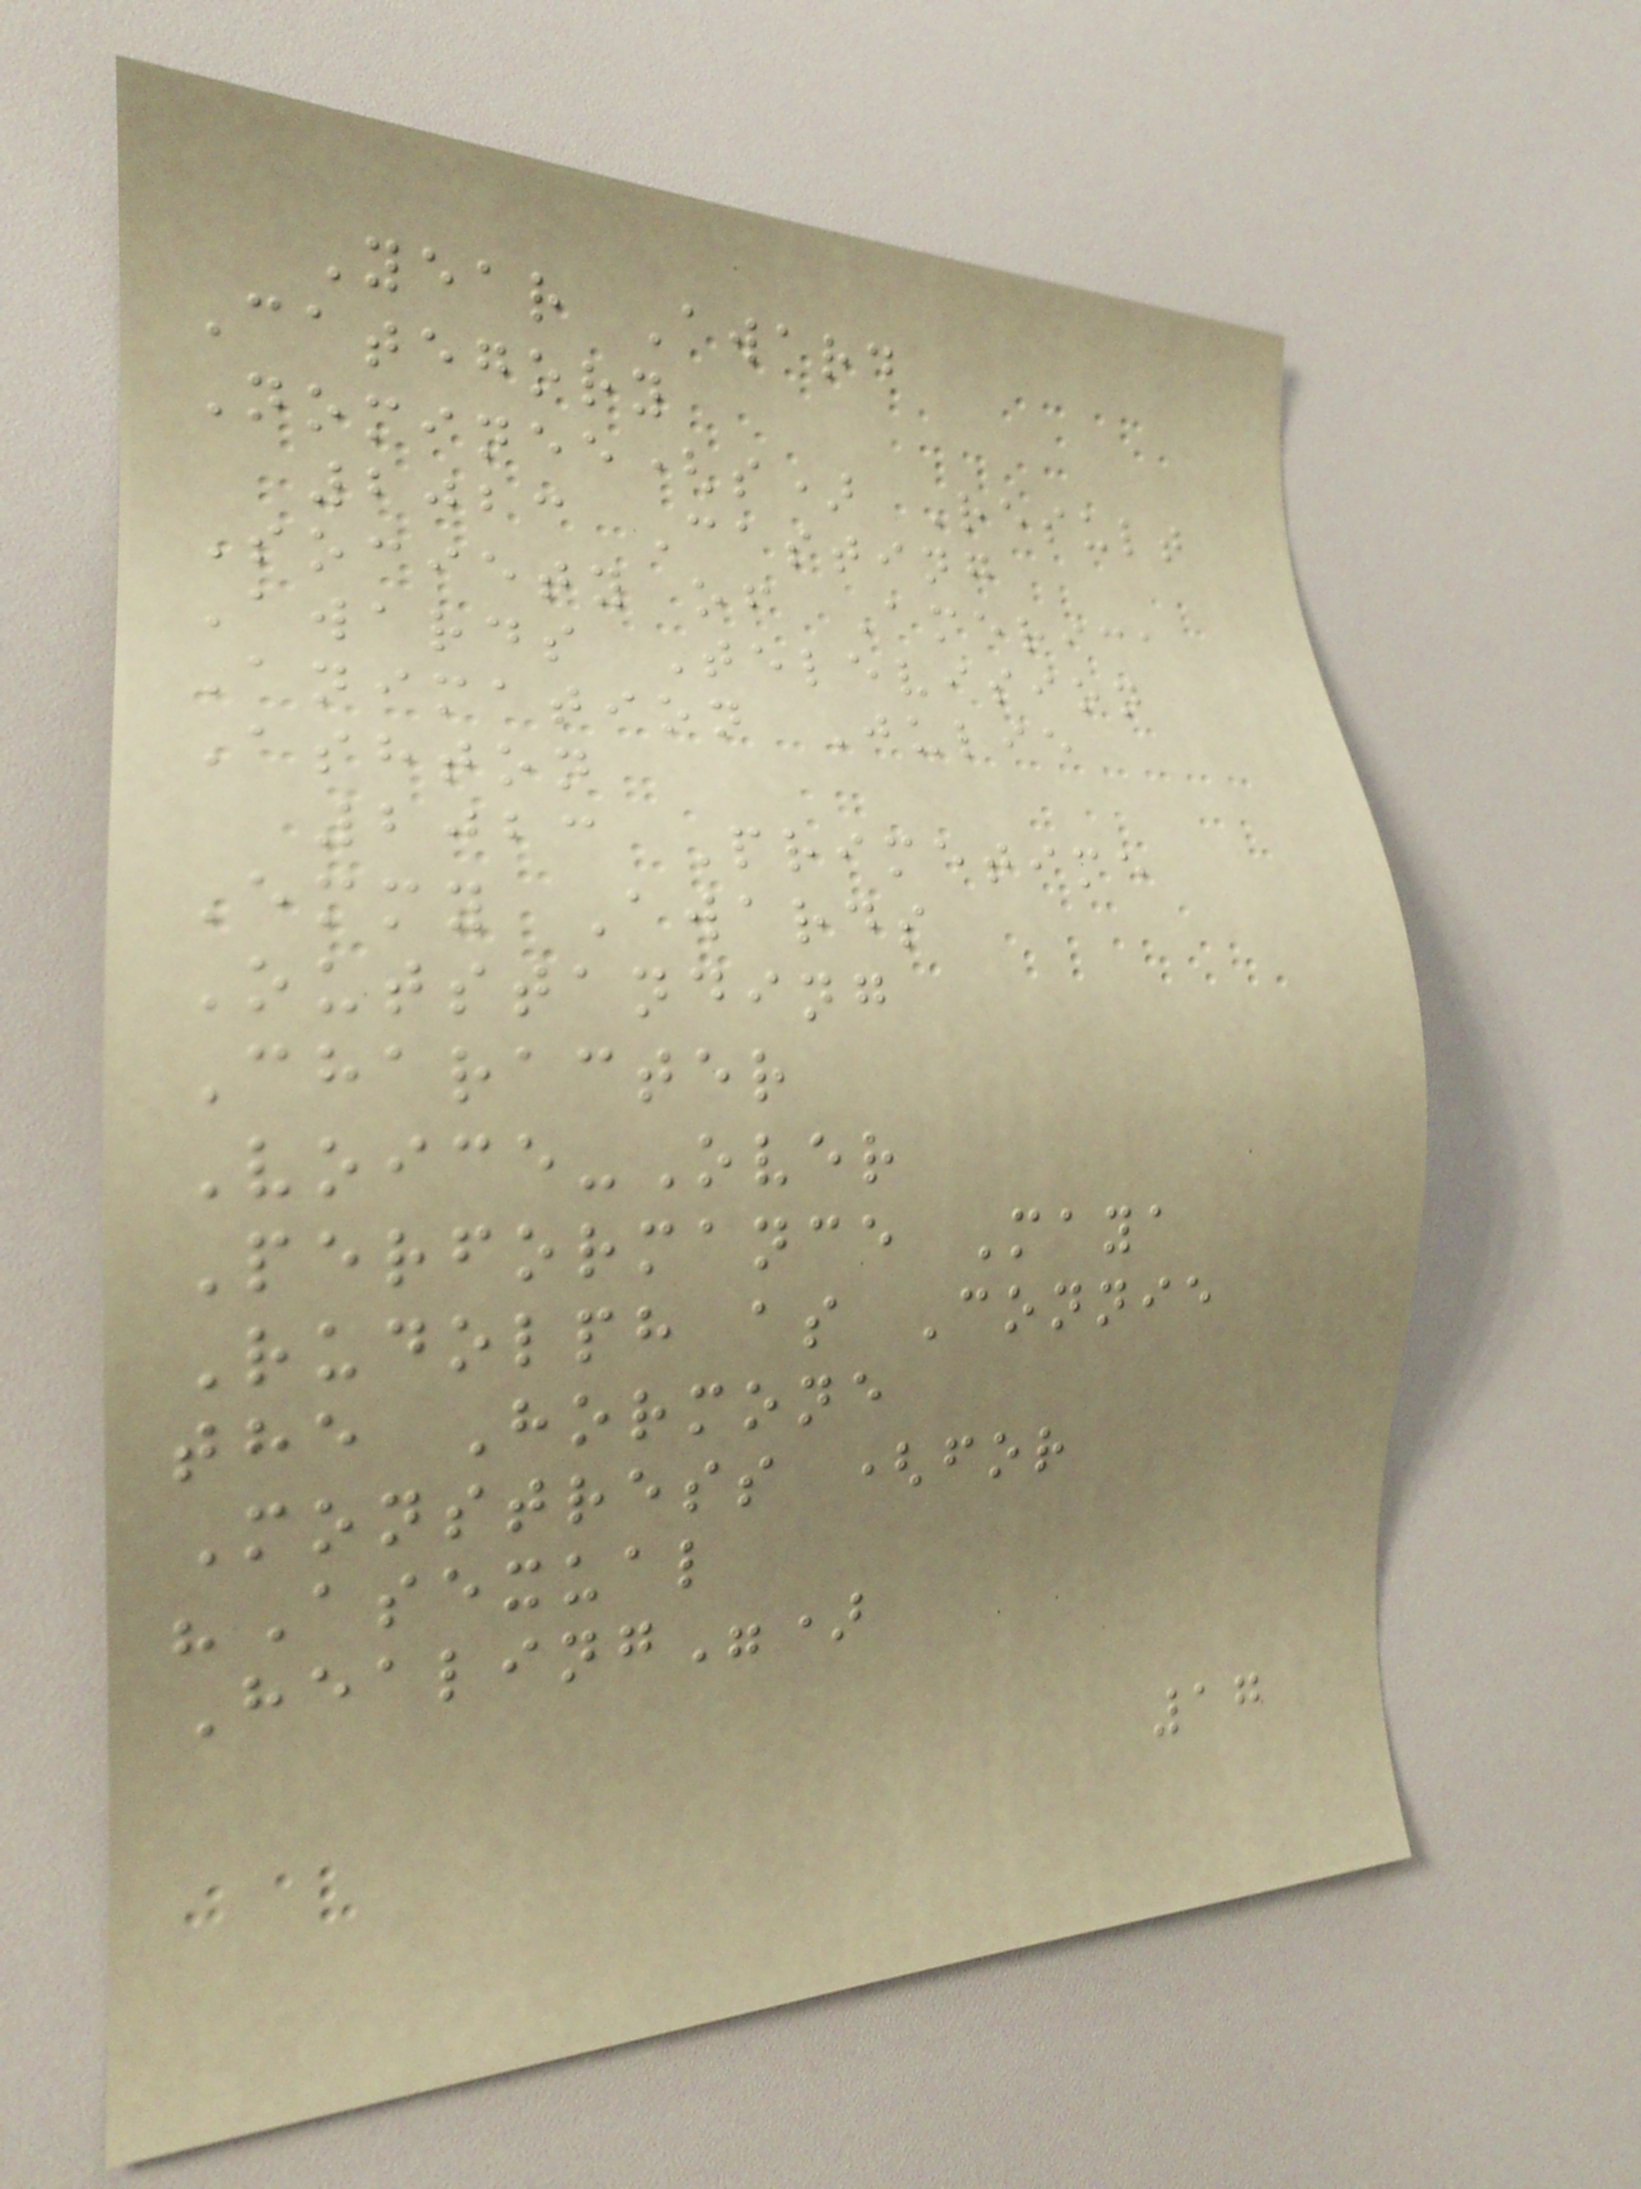Year Award
Category
Nominee(s) Result
2023 Casting
Society of America
Awards Television
Animation Julie
Ashton
2023 Primetime
Emmy Awards
Outstanding
Character
Voice-Over
Performance Maya
Rudolph as Connie
the Hormone
Monstress (for
"Asexual
Healing")
17
